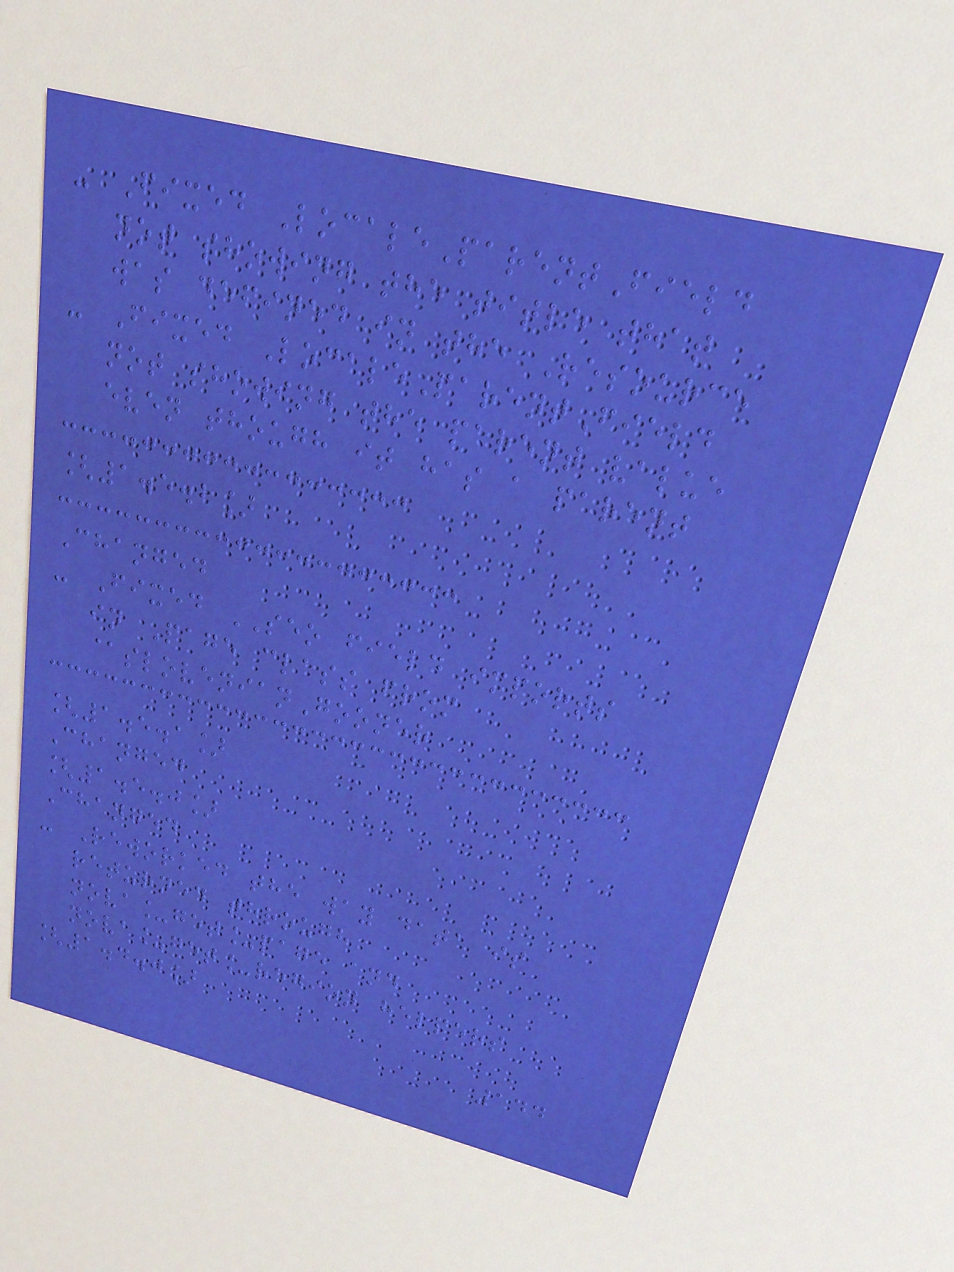- Fixed LocaleParentField
not showing the title that
was defined in the Resource
- Fixed LocaleParentField
not showing the parent value
even though it has a parent
[1.5.2]
Changed
- Fixed SEO field imports
in Page class from
@slovenianGooner
[1.5.1]
Changed
[1.5.0]
Changed
- Reworked the way data is
returned through
nova_get_page and
nova_get_region helpers
[1.4.0]
144
